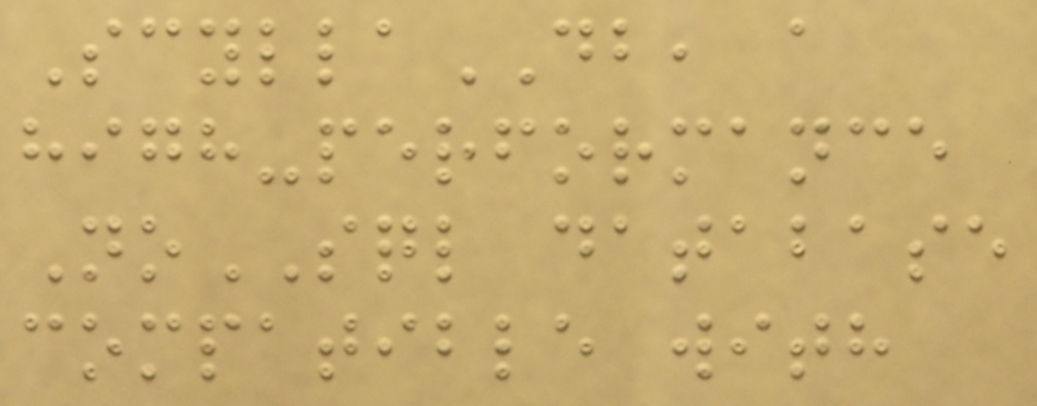ScyllaDB, a
high-performance
NoSQL database
compatible with
